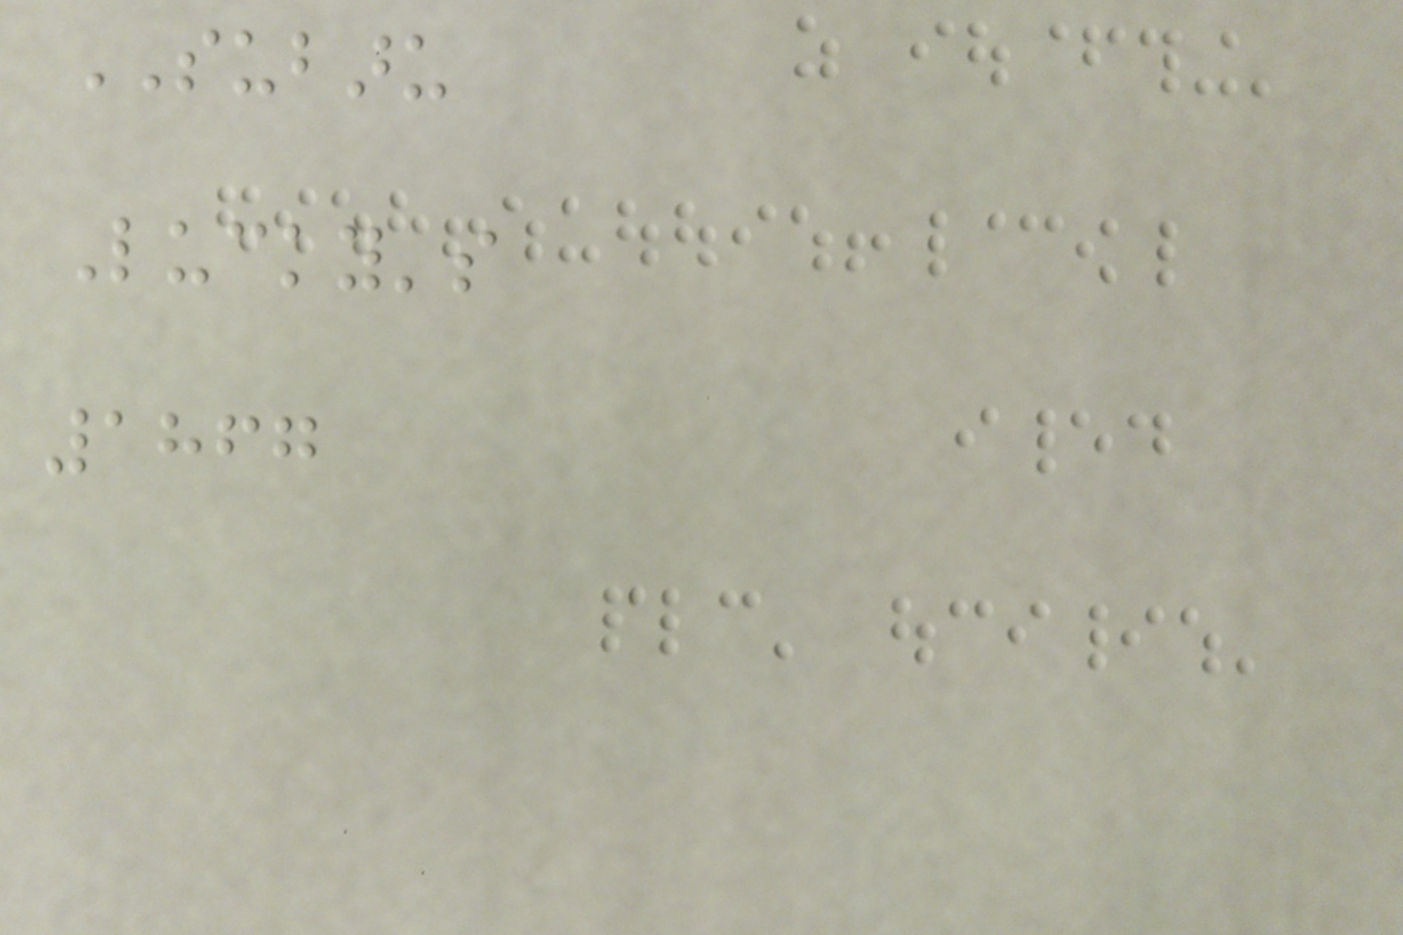SUBARU
Lucky's
1867
